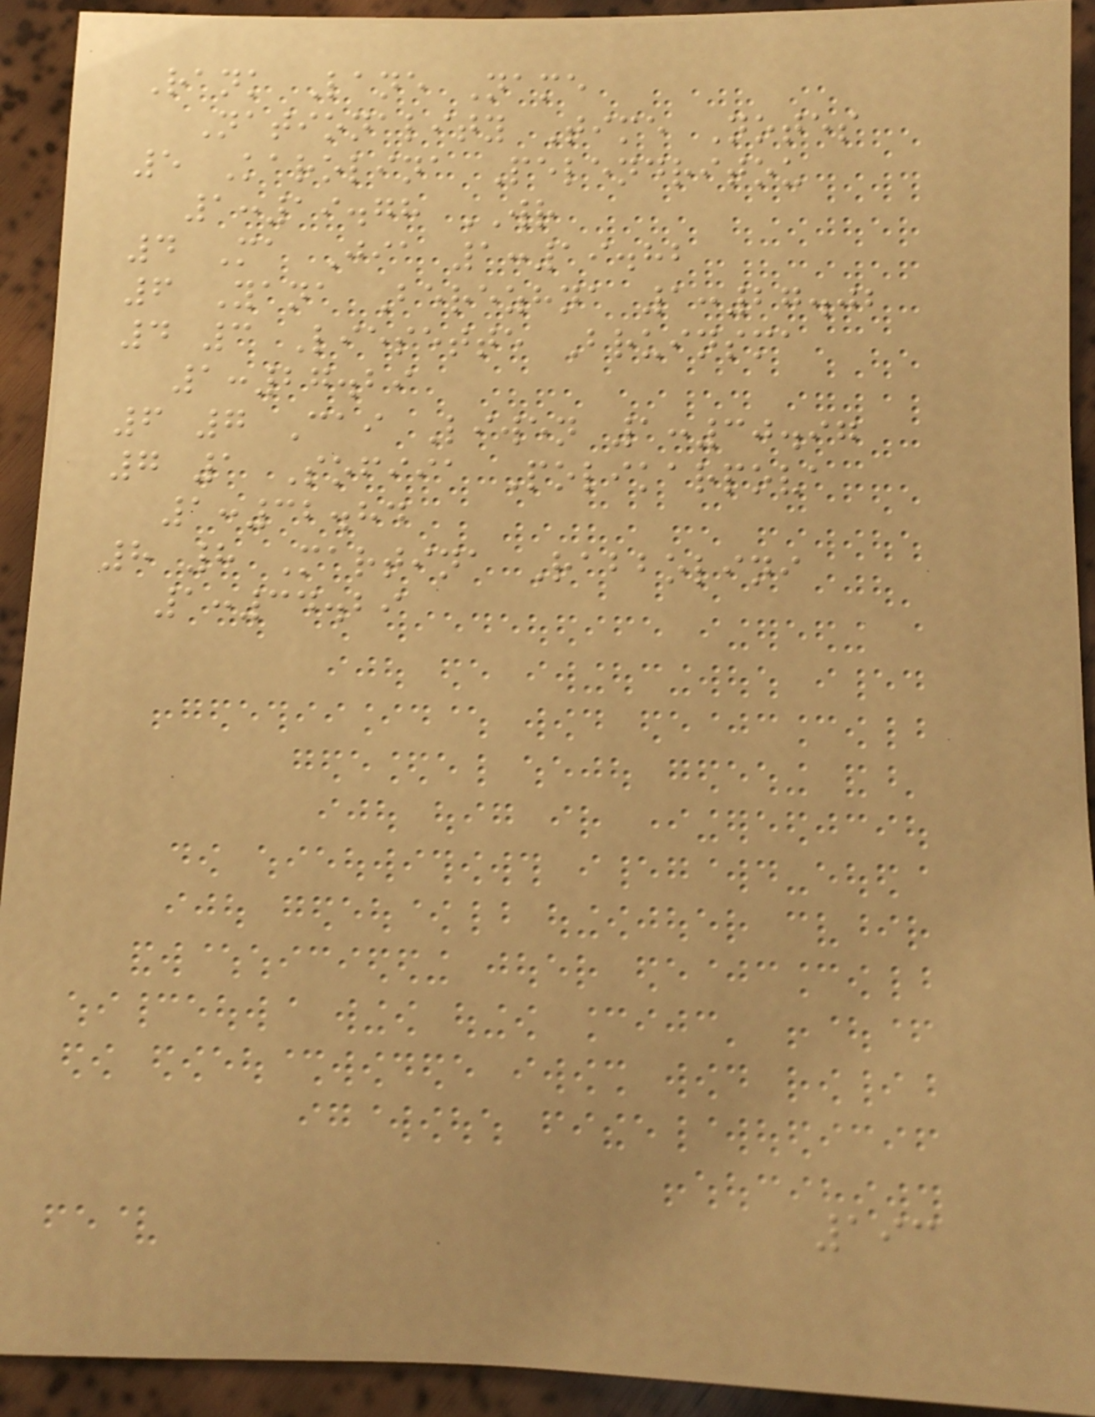Rank Lane Name
Nationality Time Notes
5 Karolina Pelendritou
1:19.78 WR
4 Ma Jia 1:19.82
6 Yana Berezhna 1:27.02
4 3 Liesette Bruinsma
1:27.29
6 7 Cai Liwen 1:30.97
7 1 Sofiia Polikarpova
1:32.84
8 8 Martina Rabbolini
1:34.29
193
